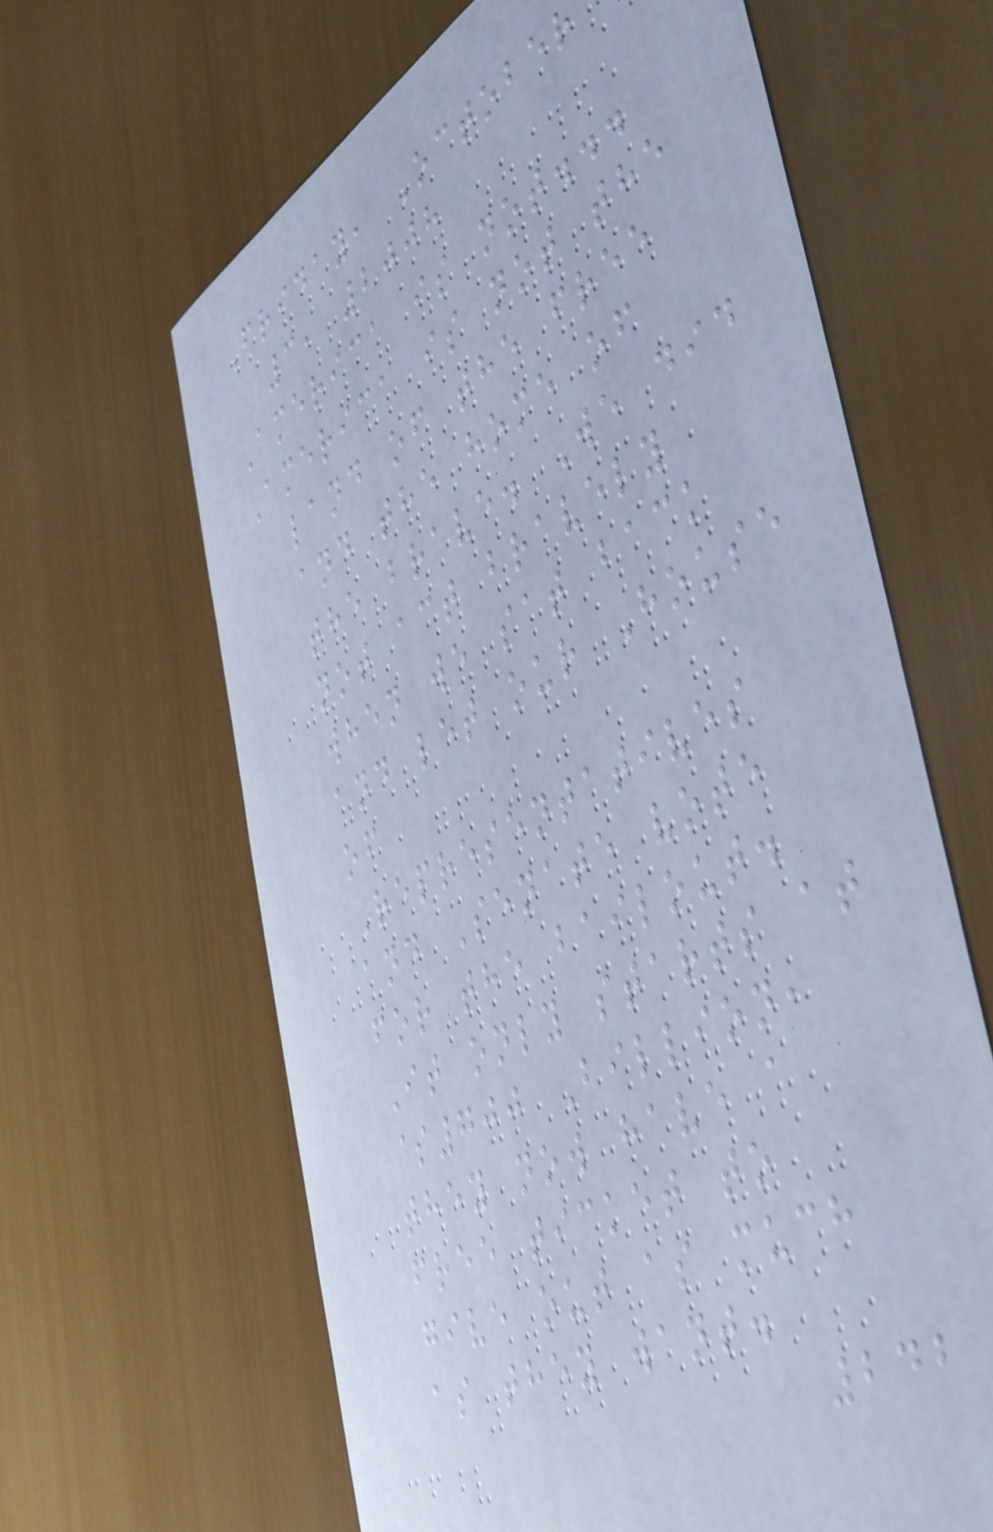Friday, October
3, 2008
America is not...
America is not the
land of the free
and the home of
the brave. We did
not act bravely
when we sat back
and let our House
of
Representatives
and Senate vote
for the bailout.
It only starts at
$700 Billion,
they now have a
free ticket to
give out as much
as they want.
242
